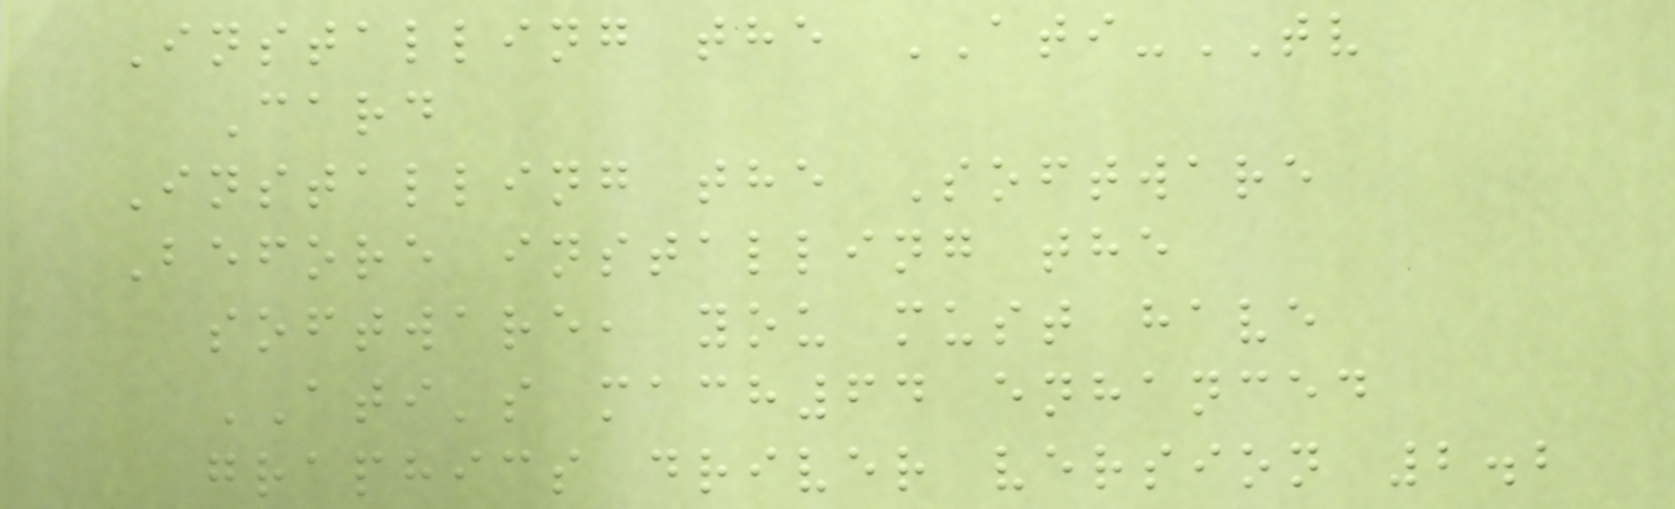Installing the ATI-TV
Card
Installing the Software
Before installing the
software, you must have
ATI's mach64 enhanced
graphics driver version 2.2
